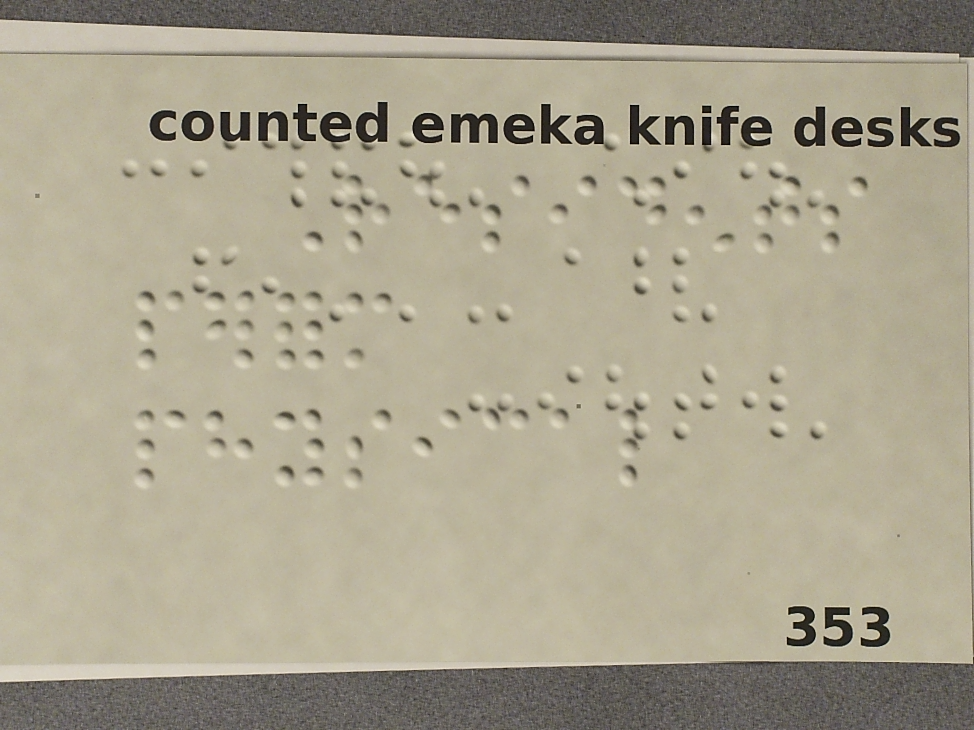Residents
perform
physical
